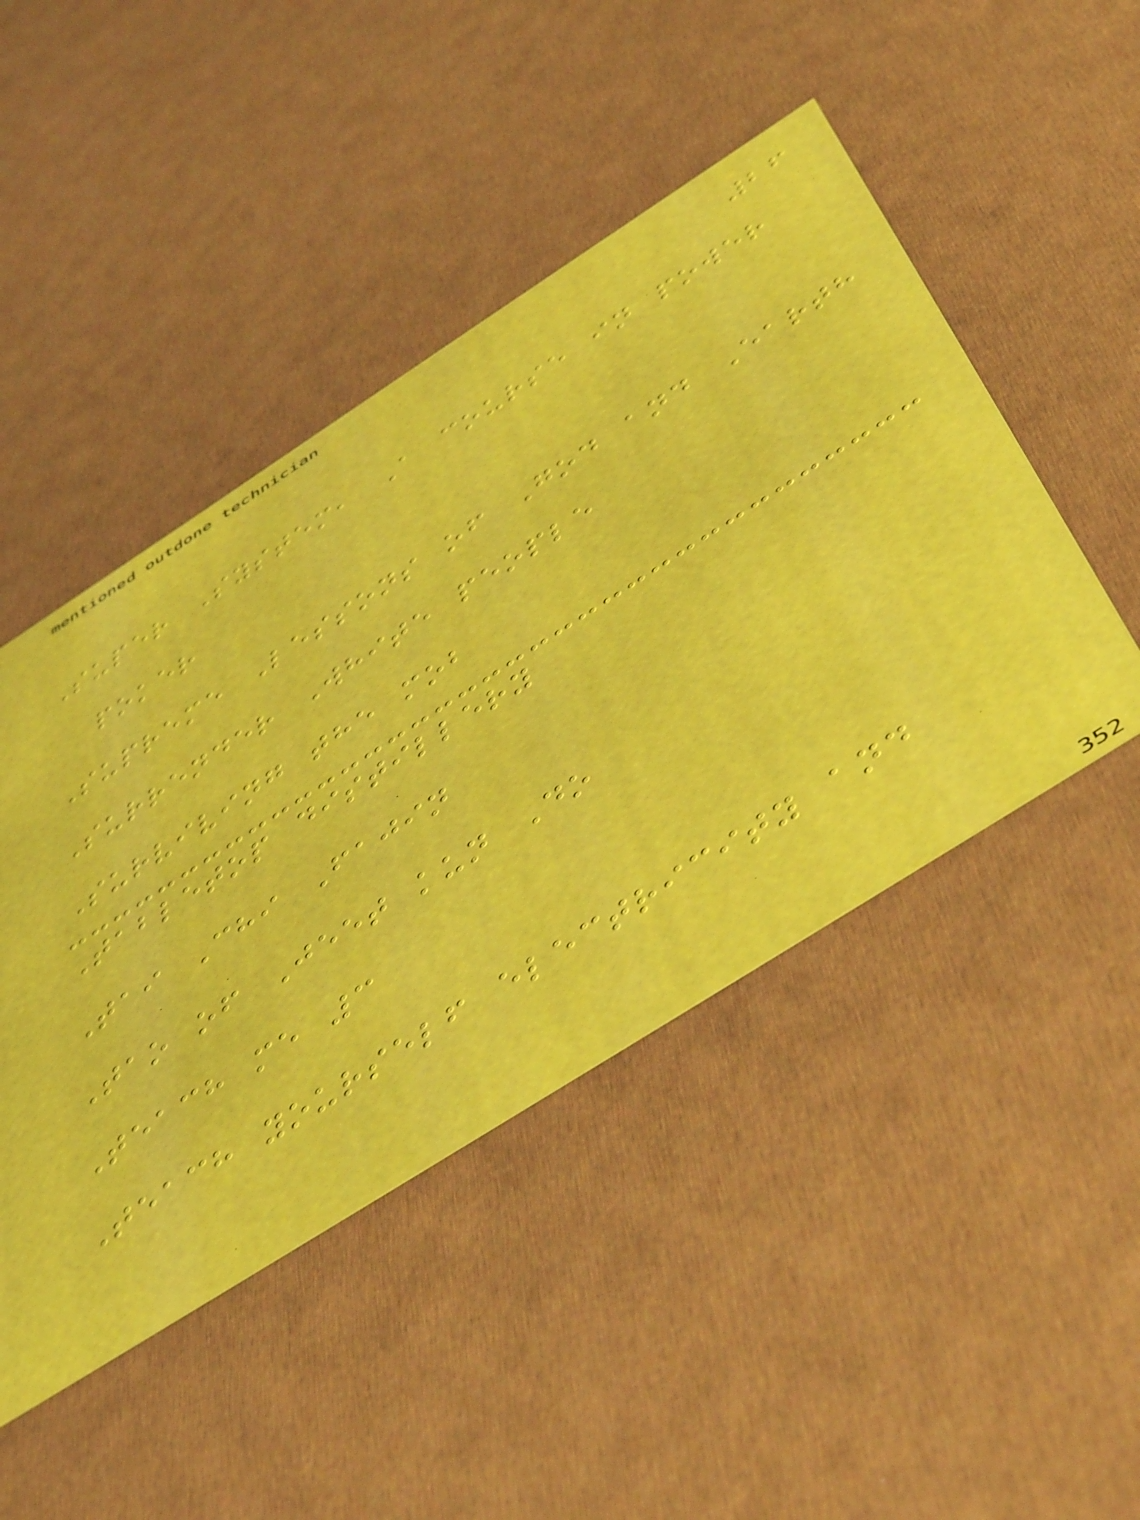26
Super System, A course in power
poker
Supreme Lessons of God and Earth
Surrender White people
Surviving the mob
Tabletop distillery
Tai Chi Fajin
Tao of Jeet kun Do
Teach me 3
Teach yourself electricity and
